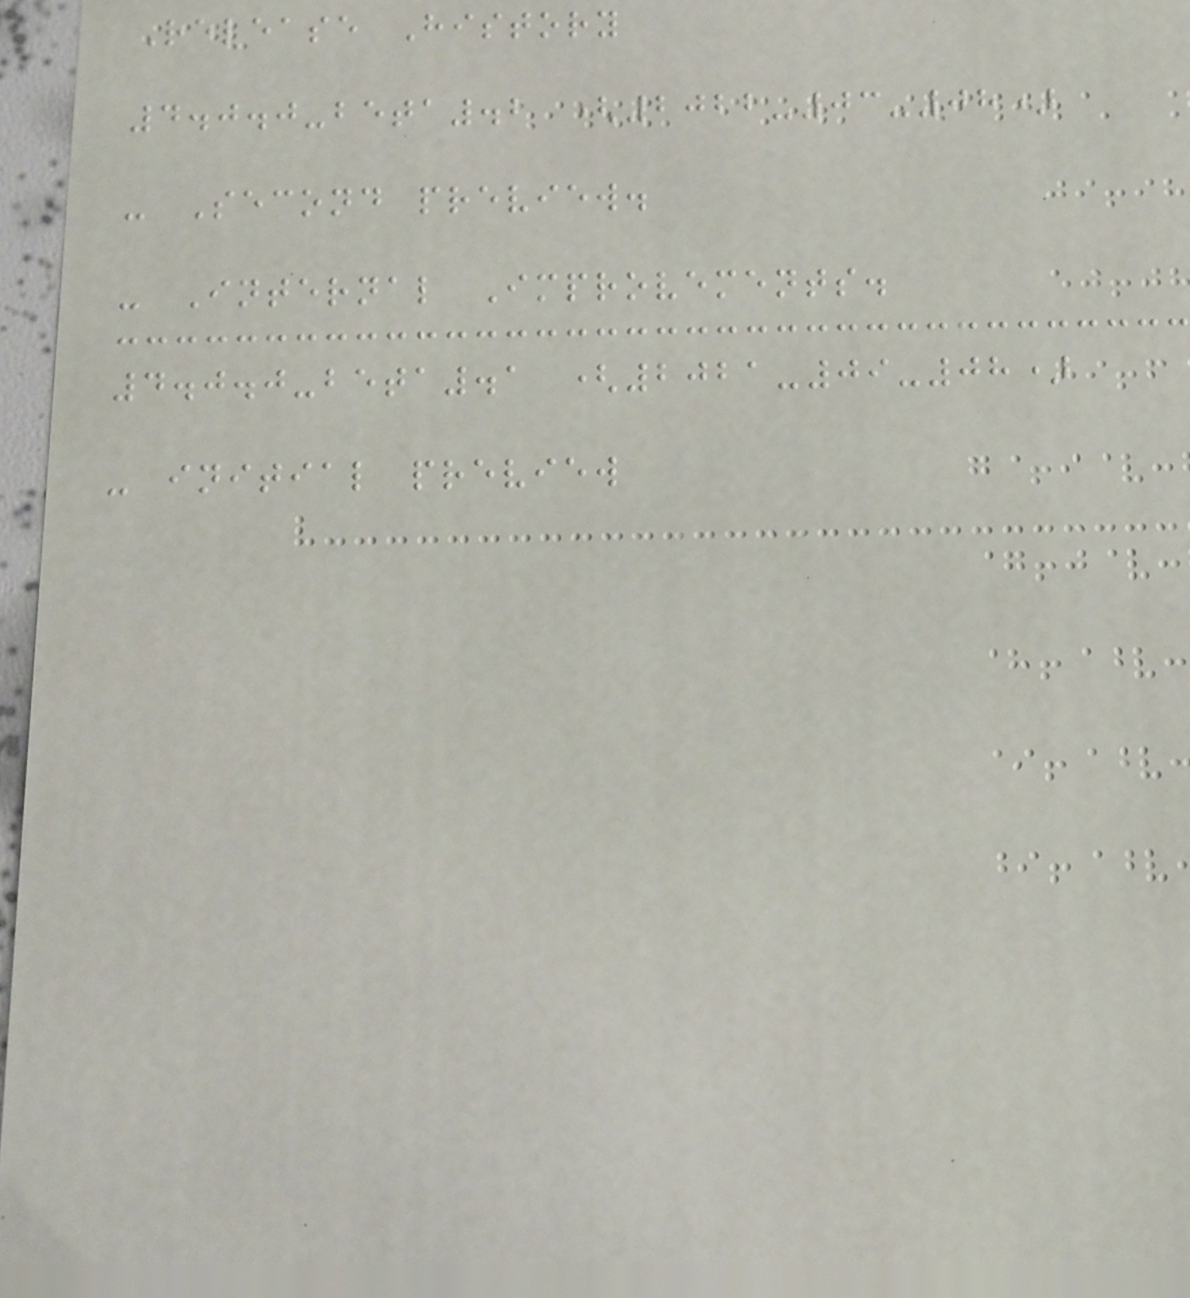Release History
4.0.0-beta.2 (2022-03-08)
- Second preview.
- Internal Improvements.
4.0.0-beta.1 (2021-09-08)
- initial preview
